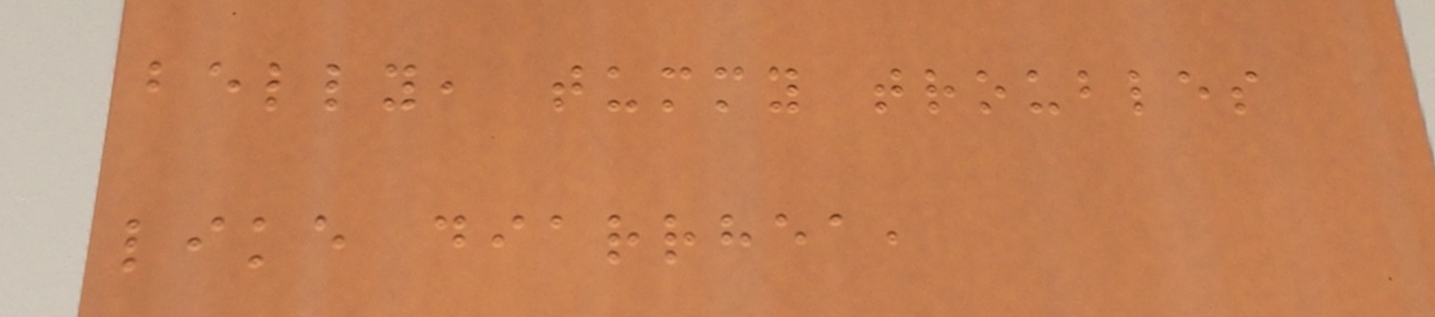belly, tummy troubles
like diarrhea,
